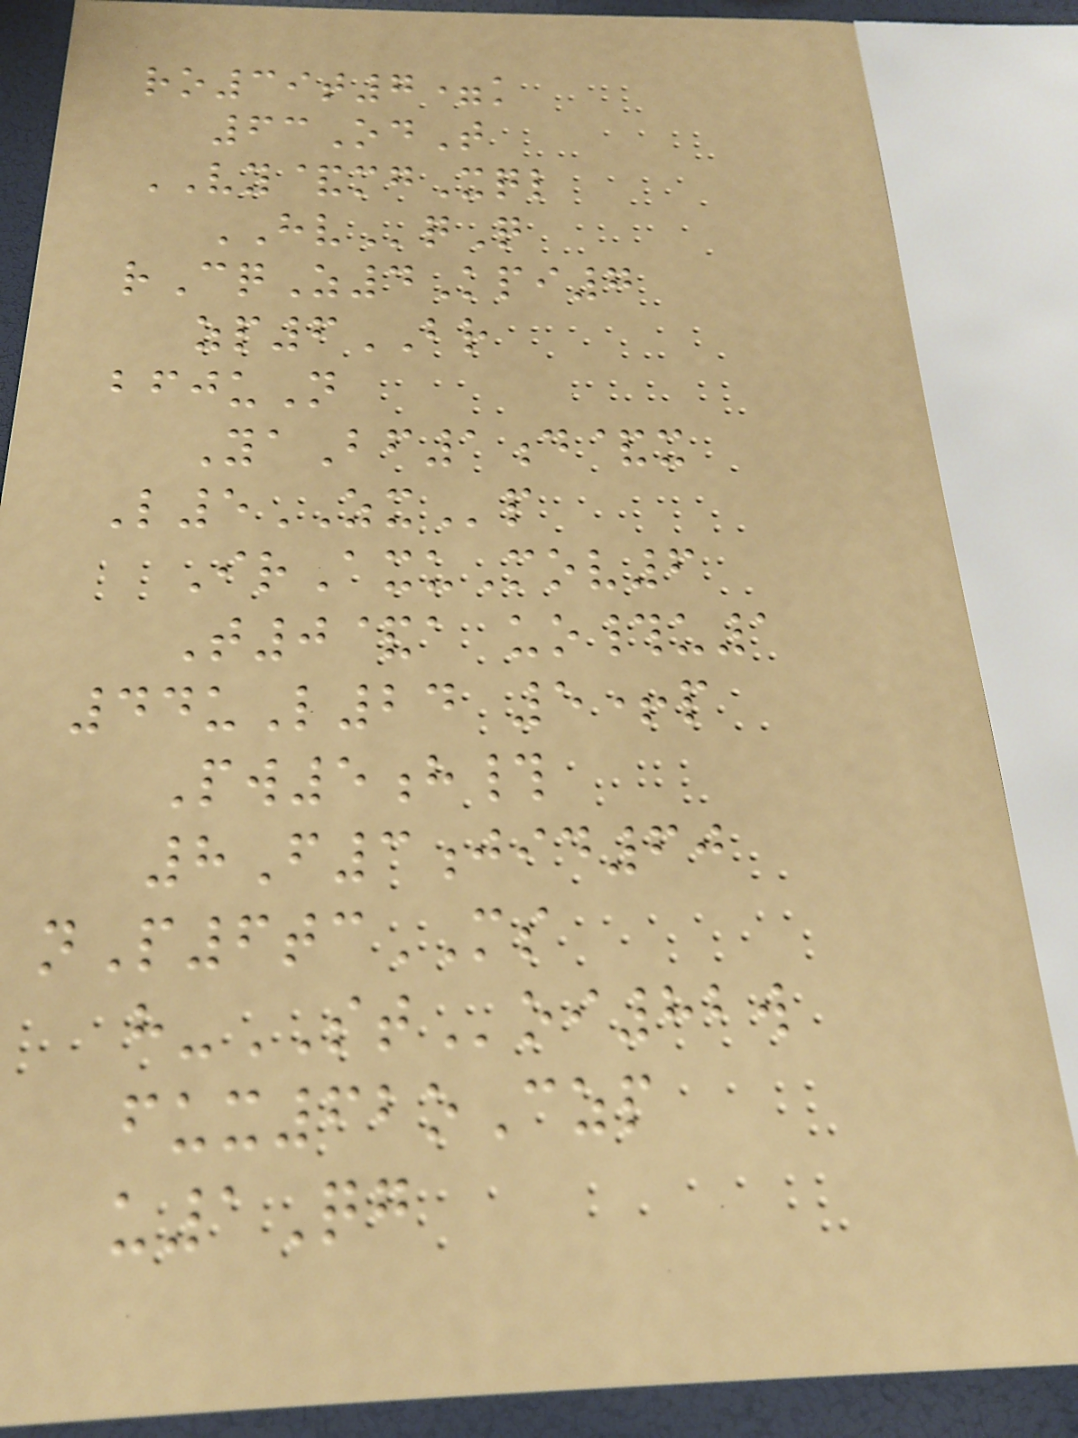ro39t7=k
63OdT
VY&mgXql
HVqQ
rCqZ4Kpi7
zp6BR
bfjuN
YaBf1d&x
L5ZXp
IrAxuMov6
T0&a uo#u1
44uL24 5+p
Pw5h#
8F3jid60
nP6tcMS
h-SToi82w
fux62oCzp
u1Qg
